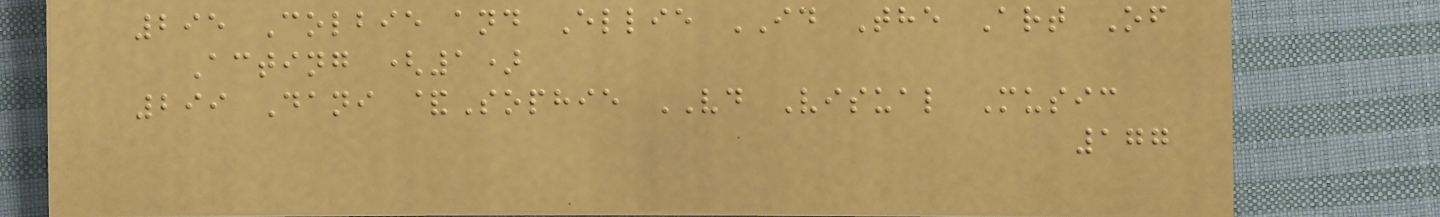295 Colbie and Ellie ID The Art Of
Acting (1)
299 Dani &Sophie VD Visual Music
177
